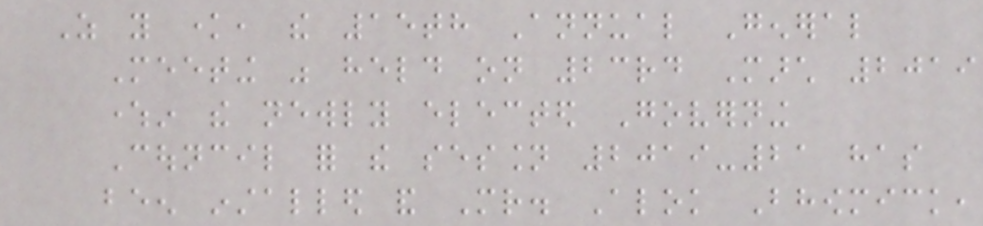As you know, the 15th Annual General
Meeting was held on 23rd March 2019
wherein the newly elected Governing
Council for the session 2019-21 has
been installed and Mr. Alok Bhowmick,
